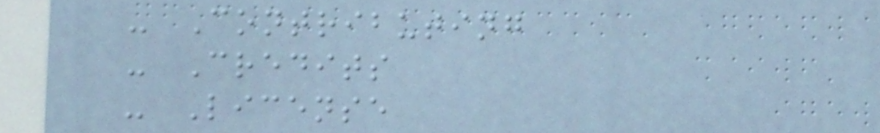- Contributing
- Credits
- License
